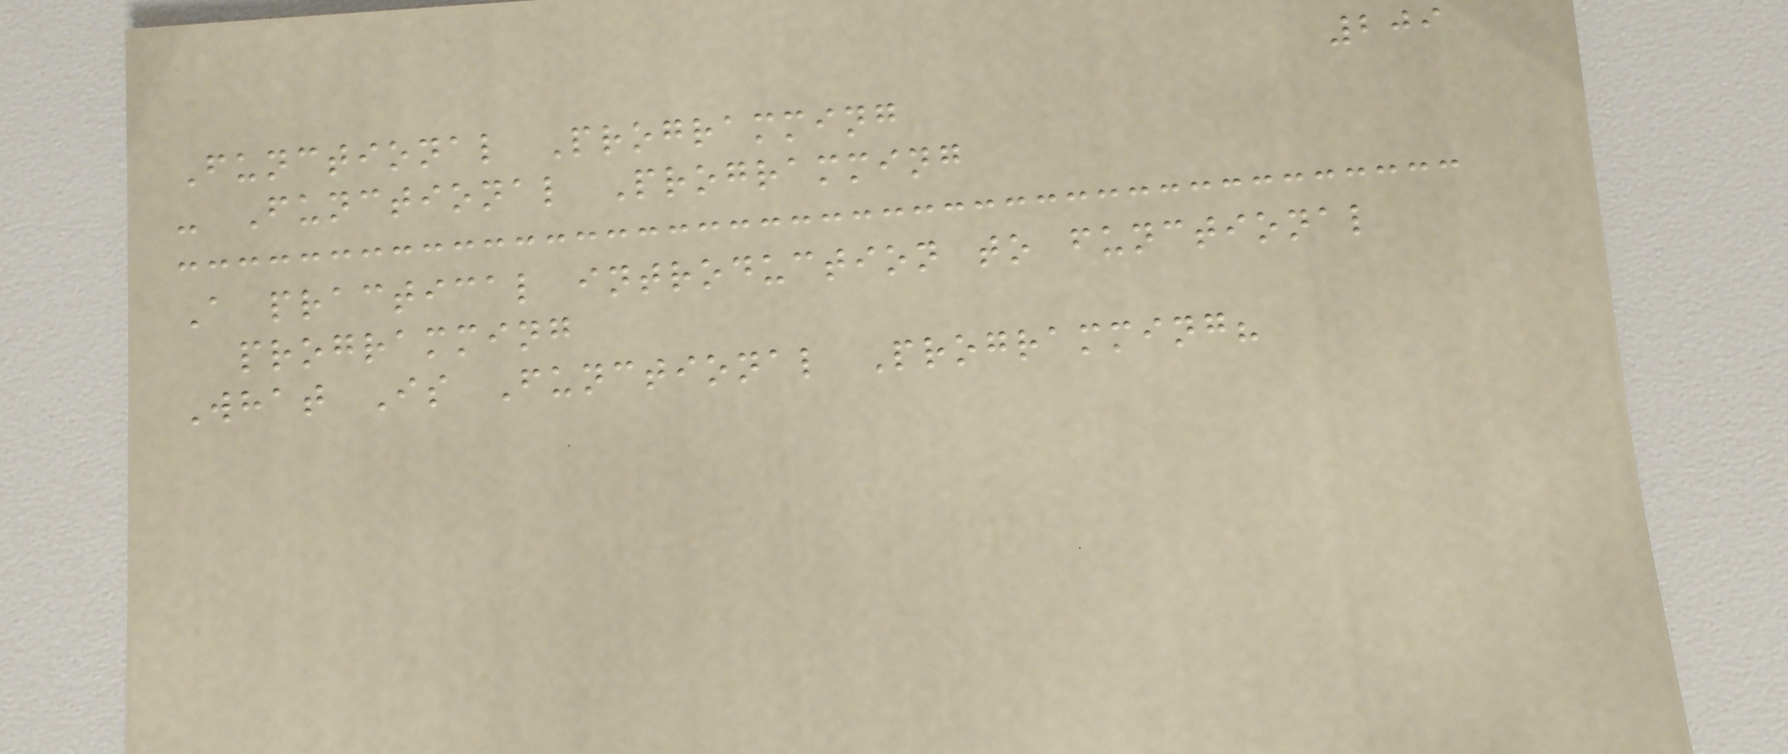209
Functional Programming
- Functional Programming
A practical introduction to functional
programming
What Is Functional Programming?
